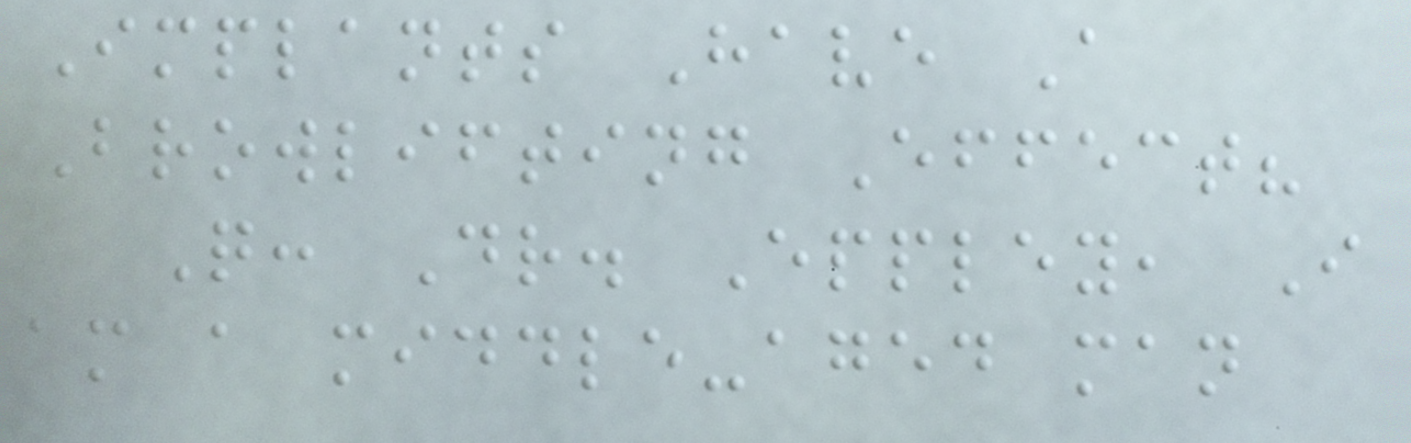Implants Have A
Browlifting Effect?
Q: Dr. Eppley, I
am a middle-aged man
